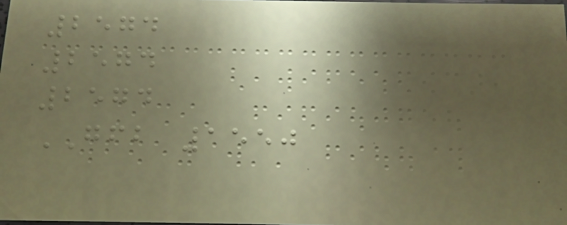2574
2574
2574
GFB 1550
